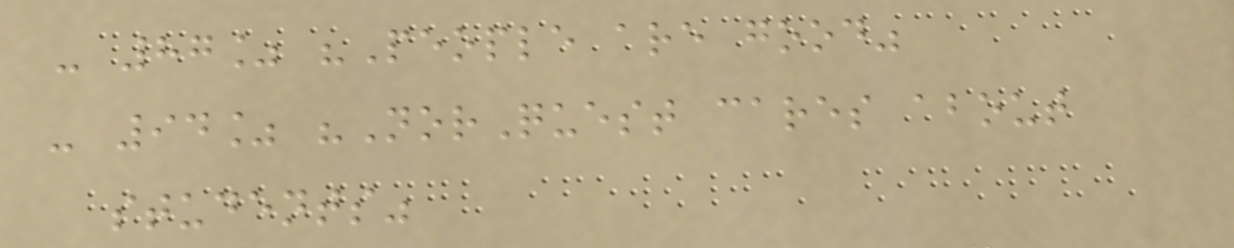- 87% "People are good"
- 94% "NorQuest cares about
students"
